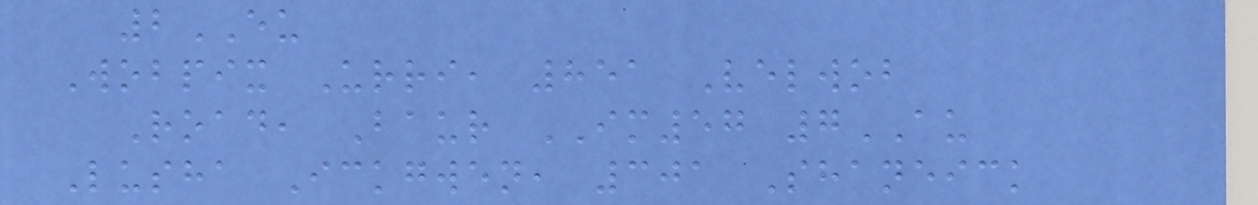2EU
Wobpix Urri, 851 Velwob
Road, Baur IM57 7AU
Lusha Ickgwen, 301 Shaneick
